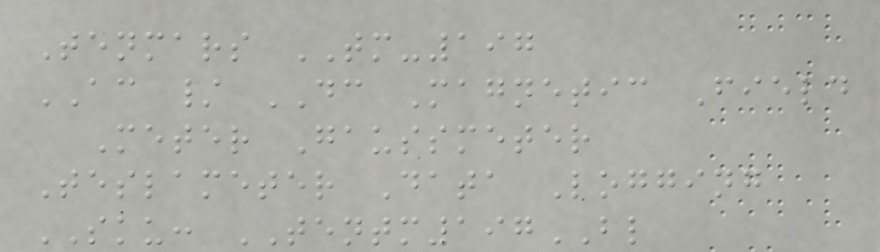Tenmars TM-197
AC / DC Magnetic Field
Meter Gaussmeter
Teslameter Data Logging
SKU: TENTM197BL
